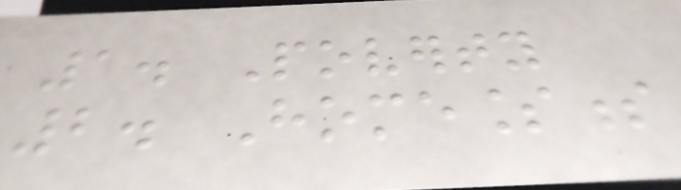1. Poverty
2. Homelessness
